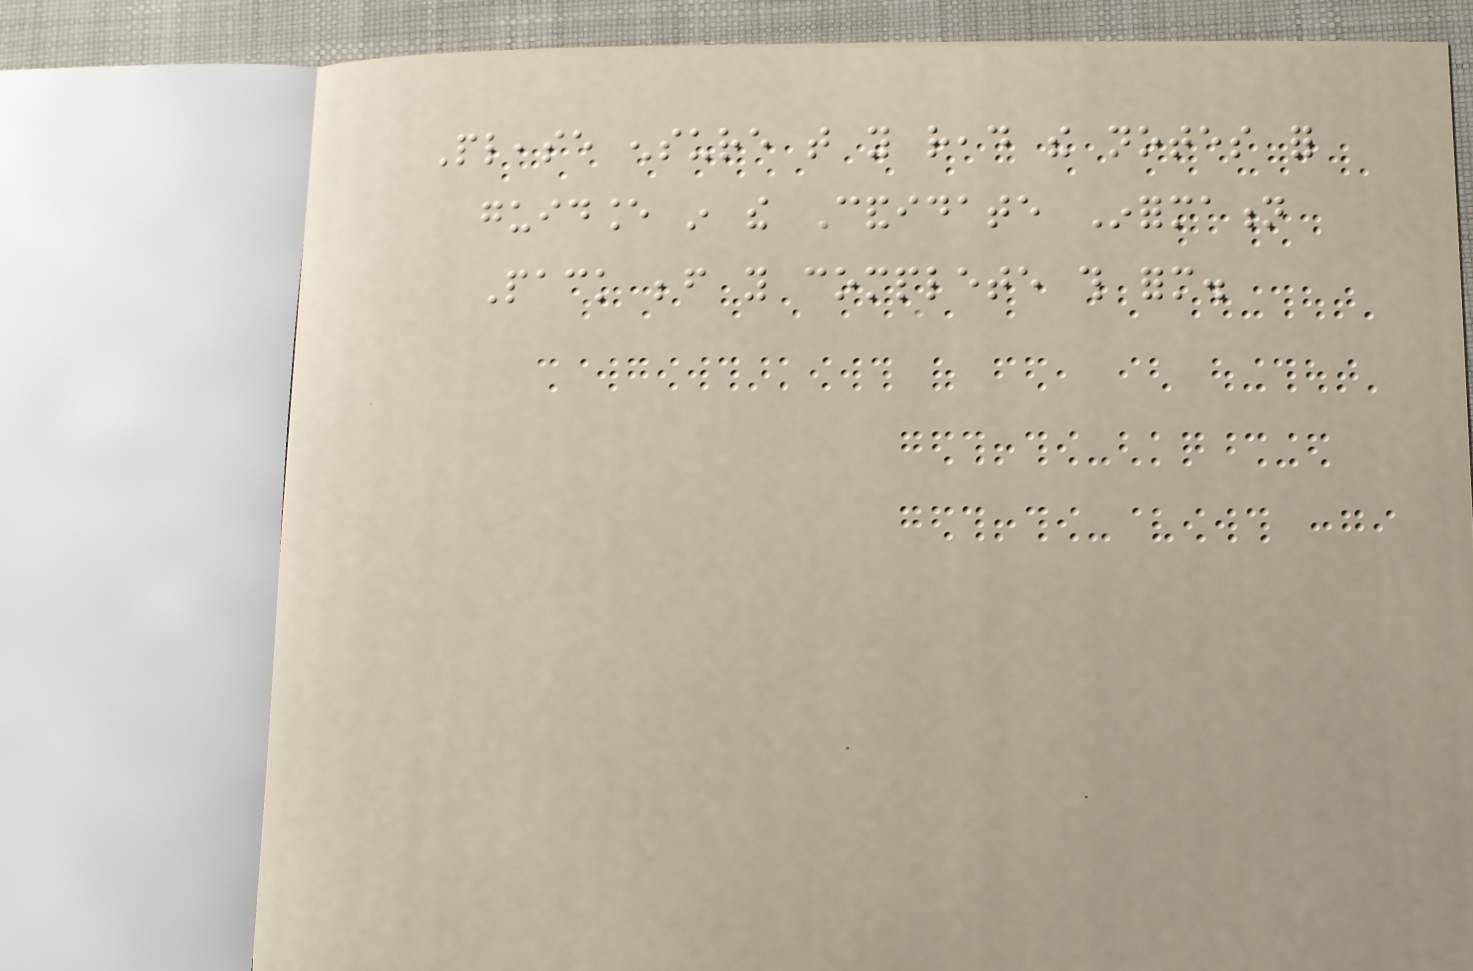Please ensure that you read the notes for
guidance in the Candidate Information
Pack before you complete this form.
